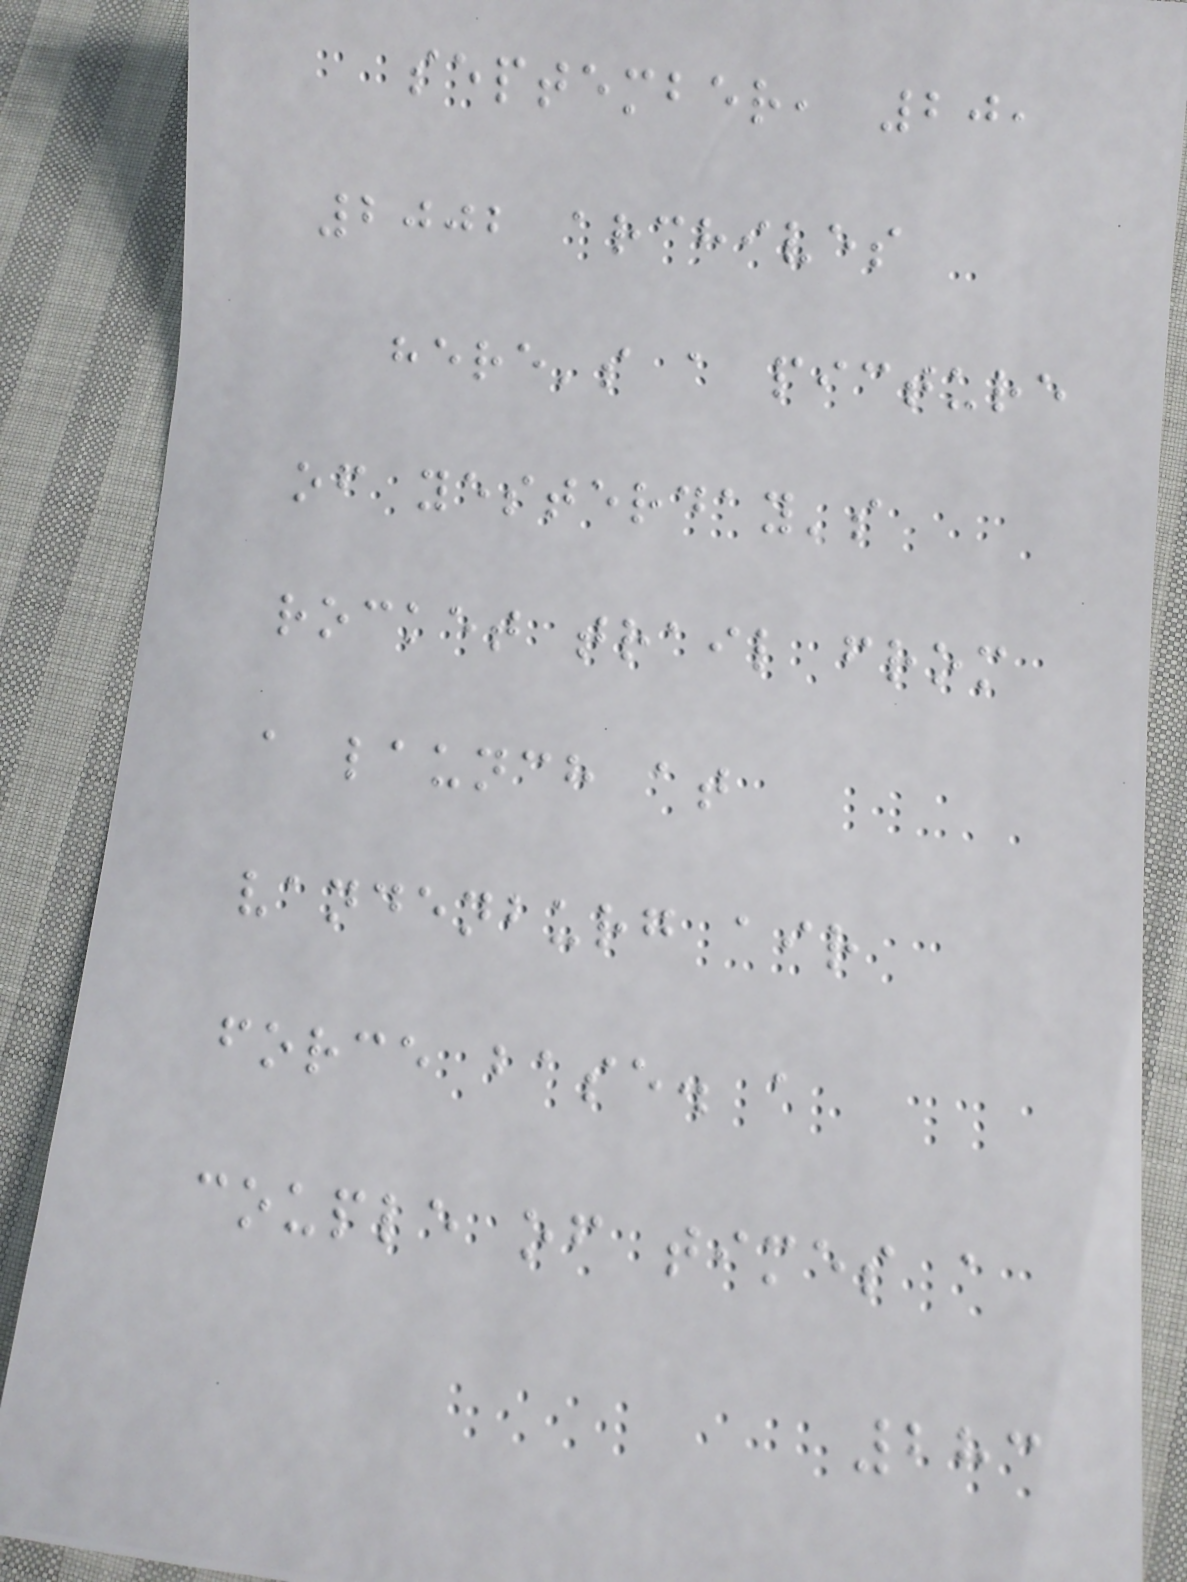september, 20,
2002 archives
here's a picture
of yesterday's
rocket trail from
a launch at
vandenburg air
force base. a
couple of times a
283
